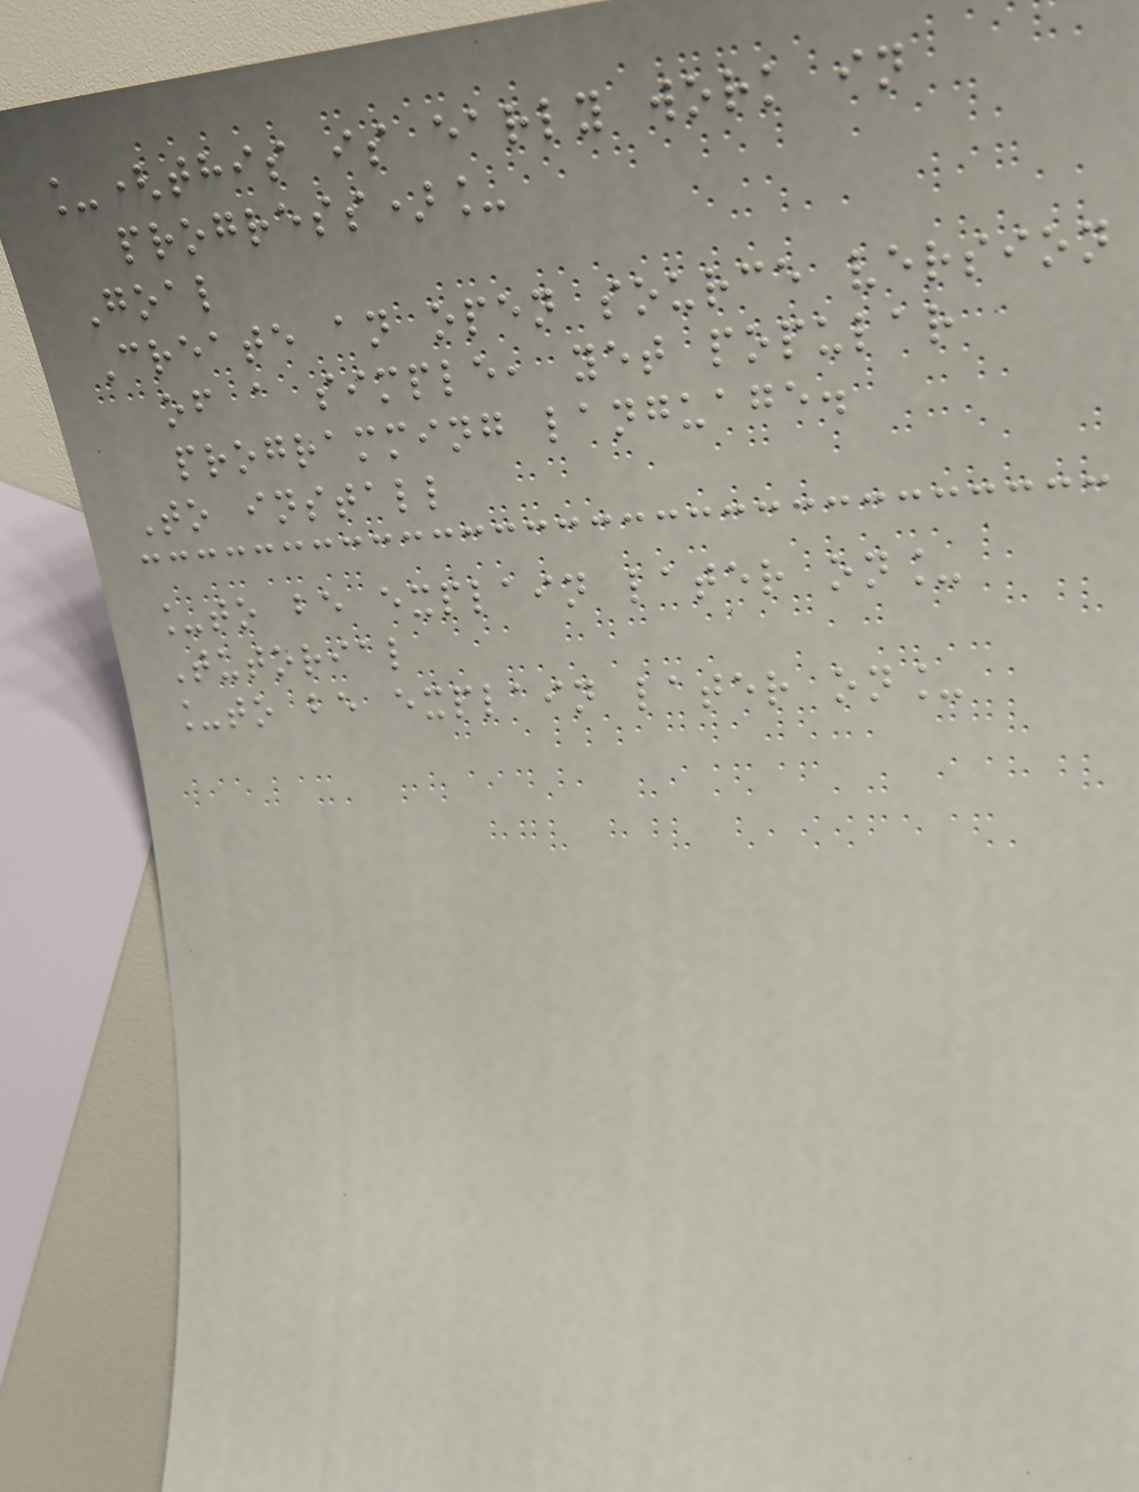_(this is early work in
progress)_
Goal
Create an open source version
of a simple, yet popular
programming language.
To install
_to be explain later on_
Tutorial
_to be explain later on_
